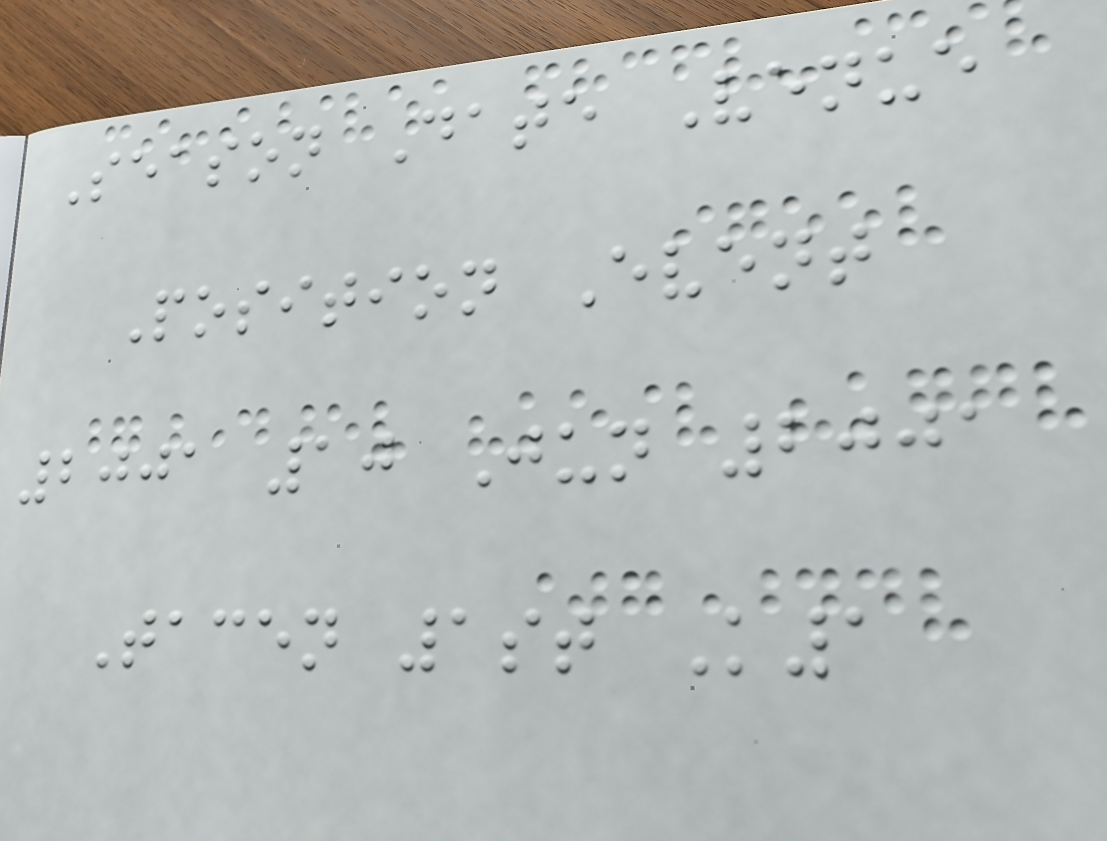Season Date Venue
Position Event
2001 10 Jun 2001
Tacen 1st K1
